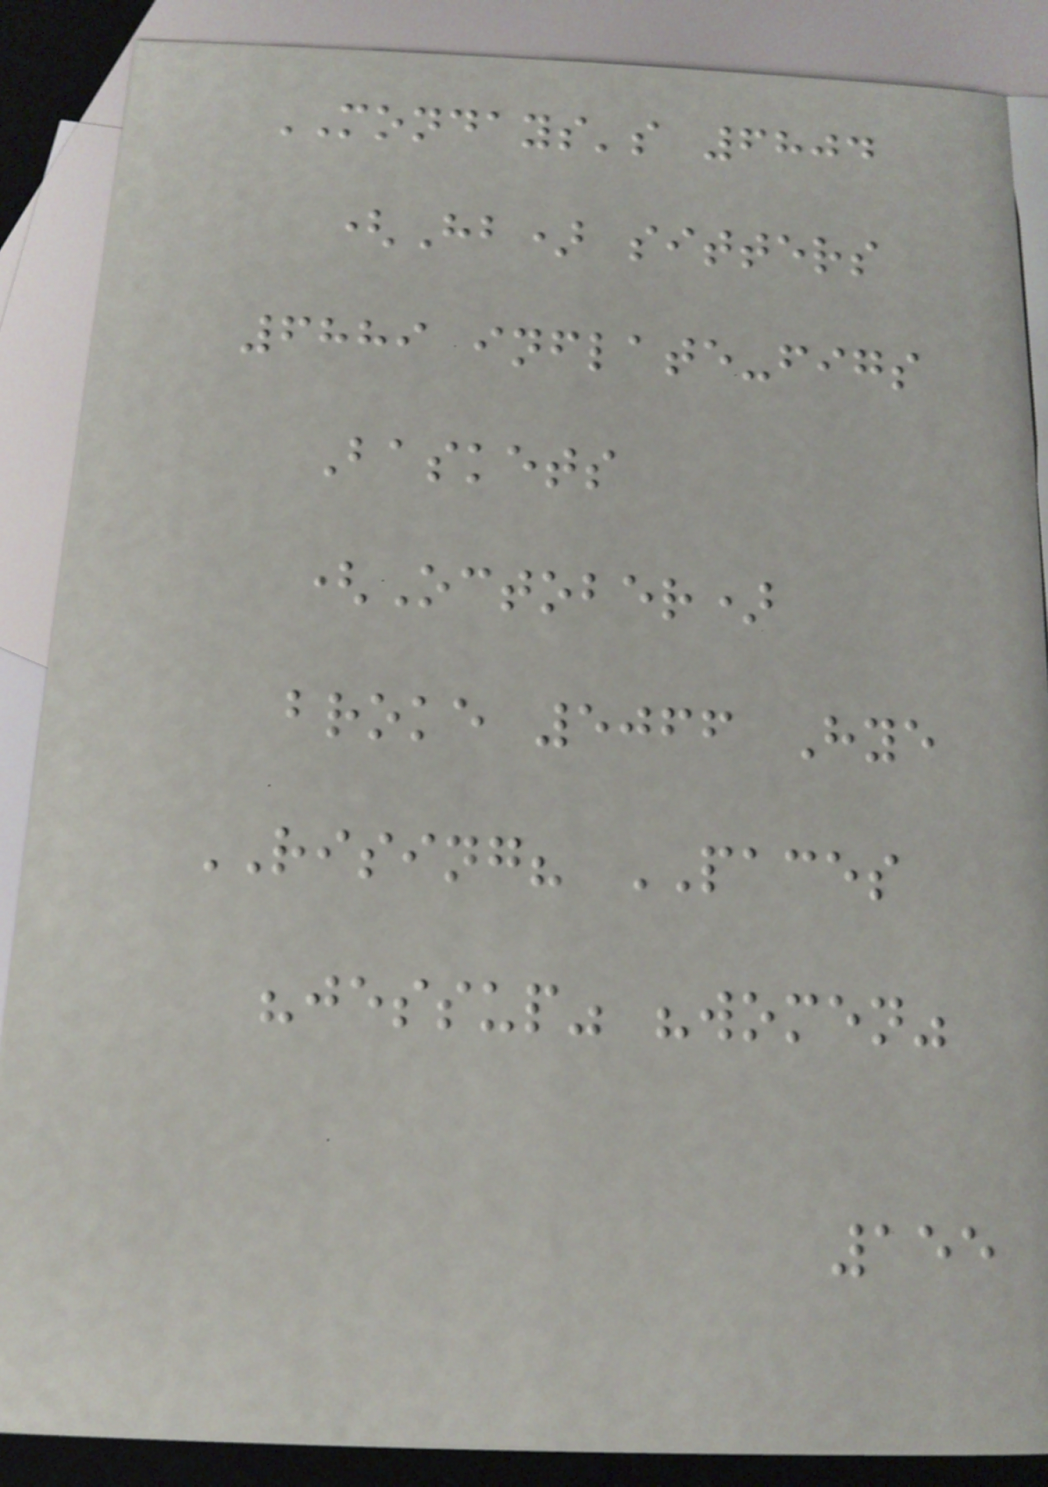MONDAYS's 6804
(Hb) sitters
6889 inflate-figs
Baskets
(October)
broke 5066 Hye
RISING? PACES
"jessup" "women"
155
